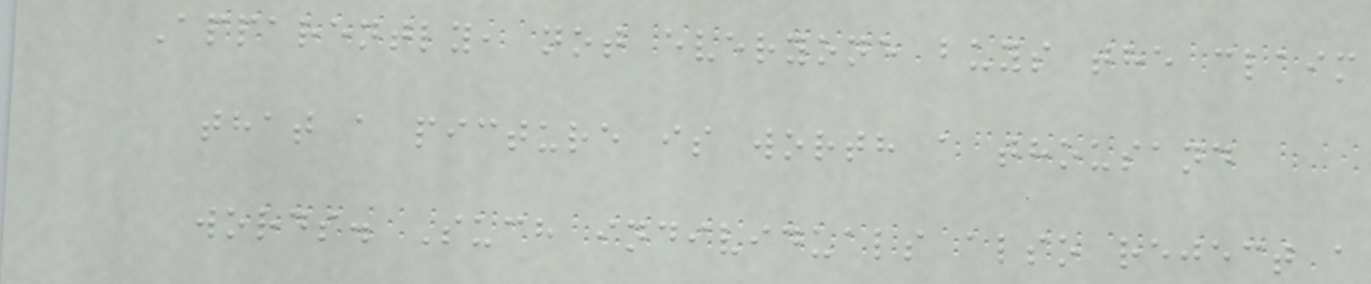Apparently, not everyone buys the claim
that a picture is worth a thousand
words. Such individuals also reject a
